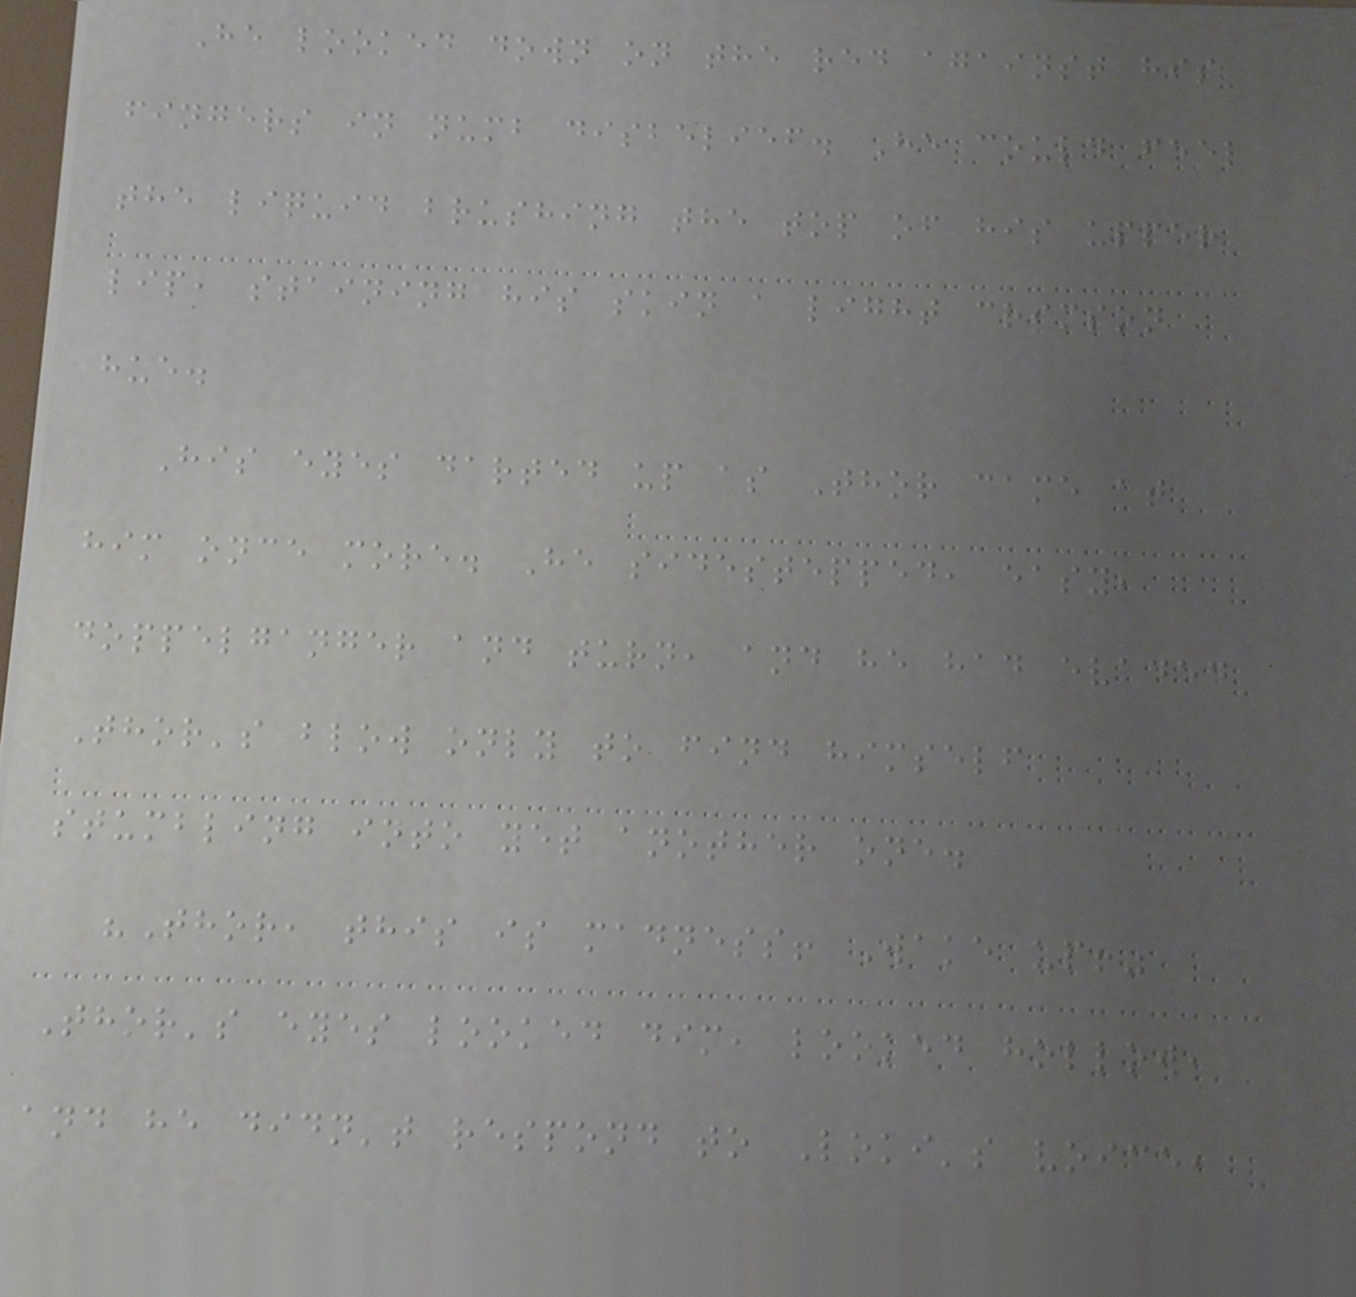He looked down on the red against his
fingers in numb disbelief. He could feel
the liquid brushing the top of his upper
lip, staining his skin a light crimson
hue.
His eyes darted up as Thor came at
him once more. He sidestepped, easy,
doppelganger and turn, and he had evaded
Thor's blow only to find himself
stumbling into yet another one.
"Thor, this is madness! Wake up!"
Thor's eyes looked dim, looked hollow,
and he didn't respond to Loki's voice,
